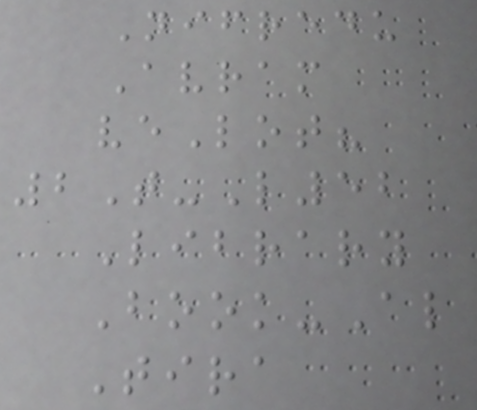Nifredu
Avram
veLot?
2T-L52
Library
Book-Al
Tira
